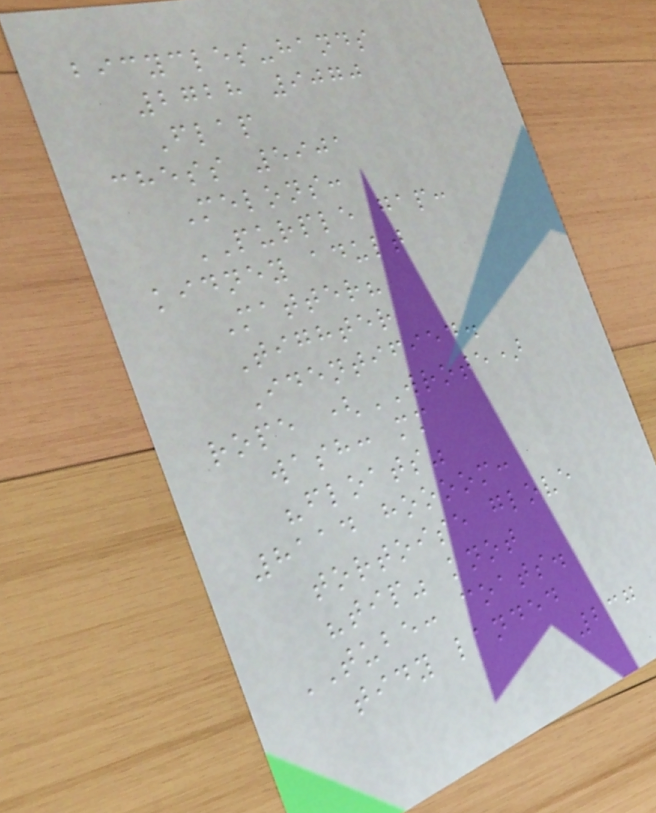bicycles-hands
2728 9070
Flap
chess 5901
Melons:
PURPLE gap:
kidney adult
Matter?
Tighter
Identified.
rope (WROTE)
wash: mm
"floats"
8114 hoooom:
tortoise glove
"tip" knot
TUBE: coats.
tidy landed
237
